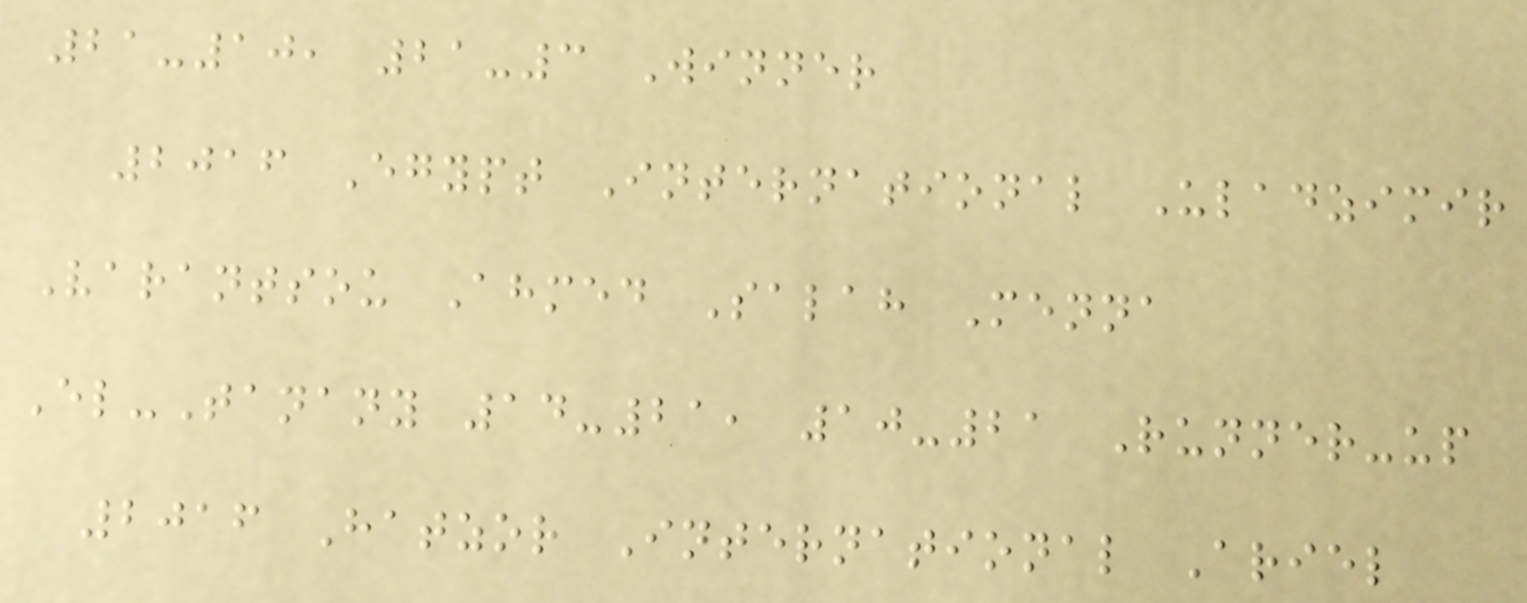21-10, 21-3 Winner
2016 Egypt International Uladzimir
Varantsou Ahmed Salah Menna
El-Tanany 14-21, 10-21 Runner-up
2016 Hatzor International Ariel
